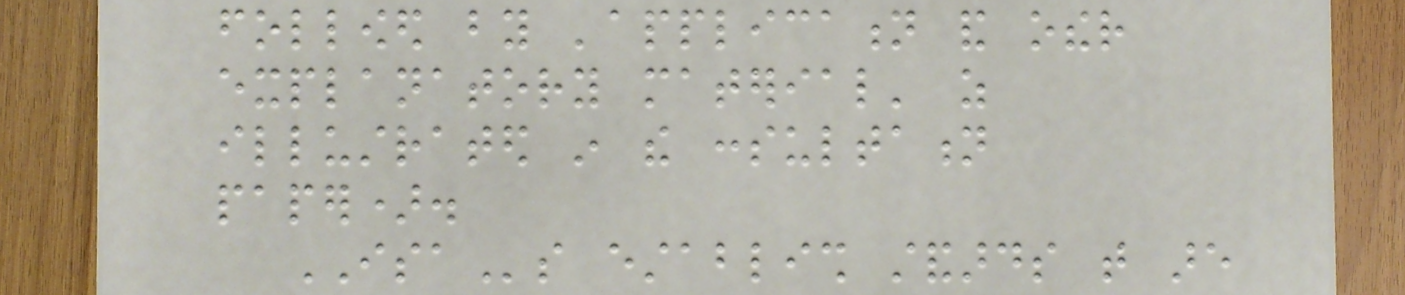followed by 'application and other
explanatory material' as
illustrated in the consultation
paper).
ISAs establish standards that are
